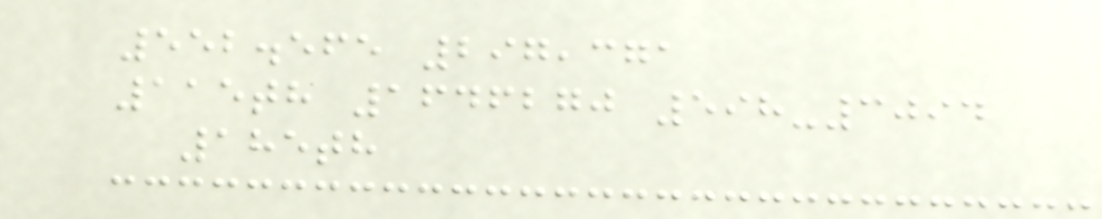552.565 297,371
115th 1646270 598-3094
185th
